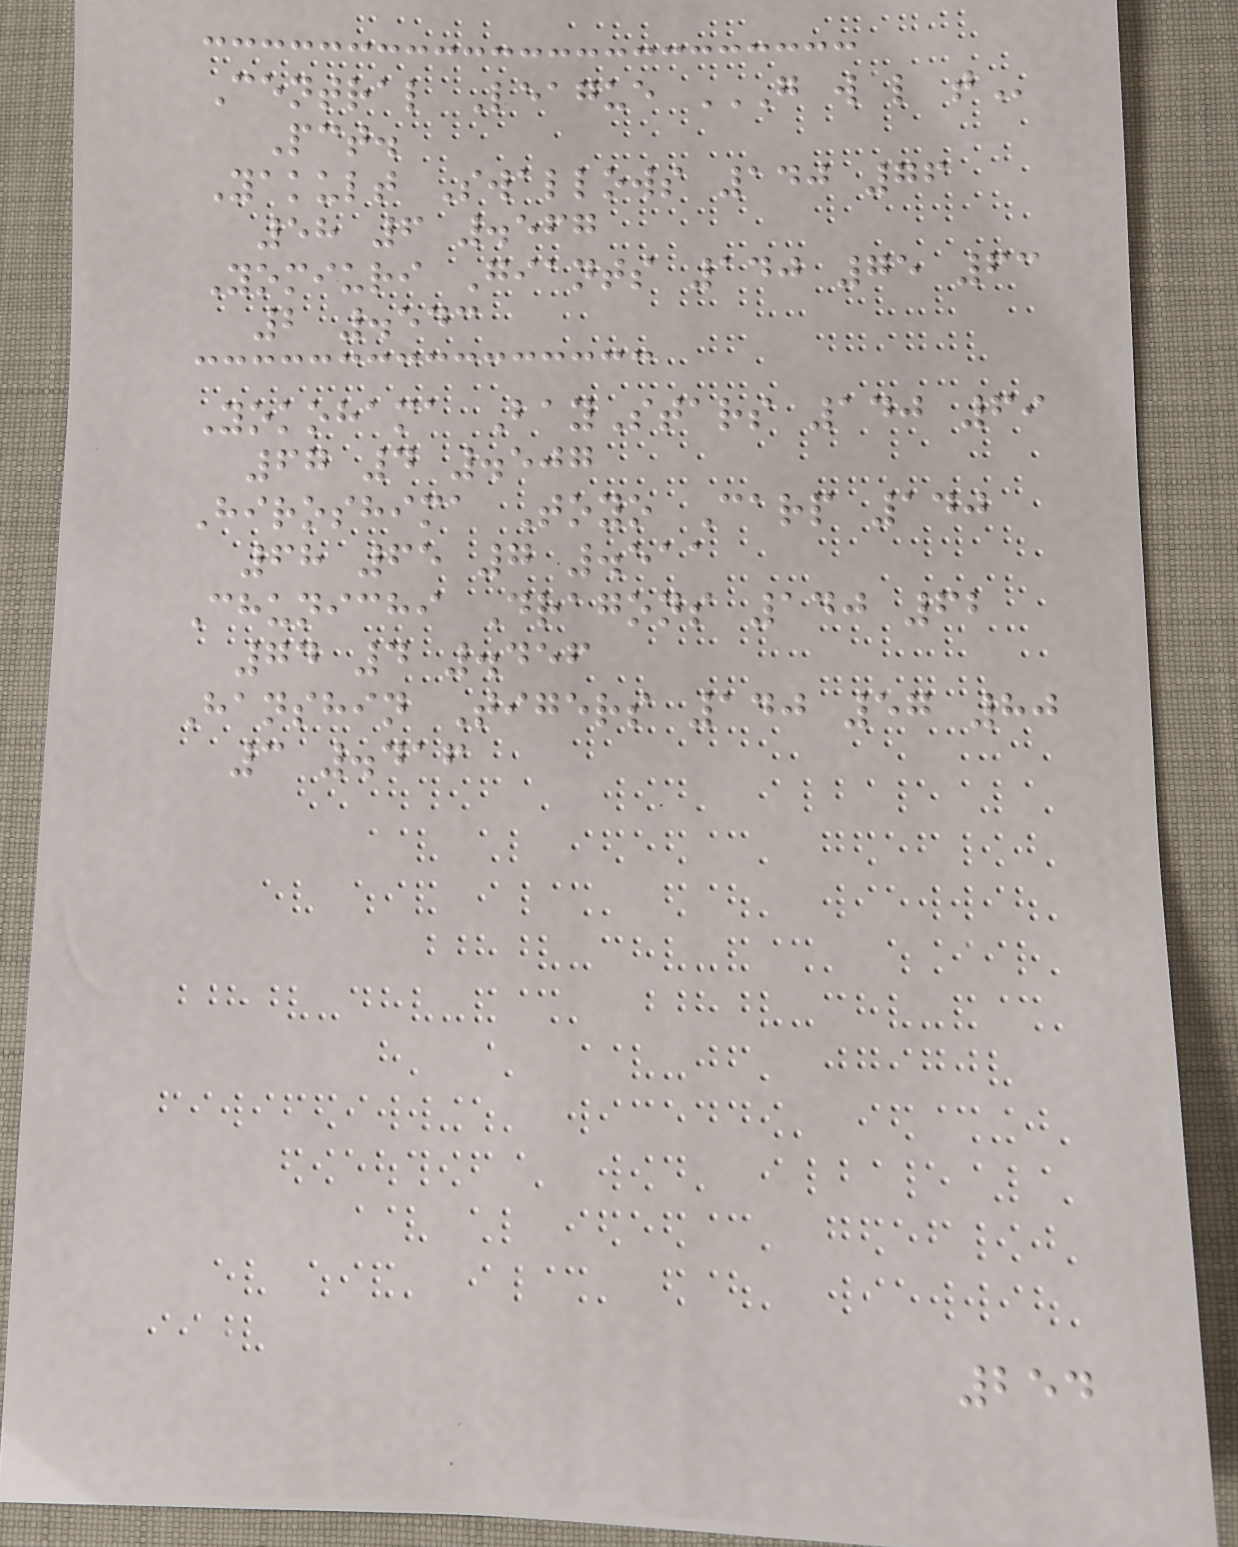Central League G W L T
Pct.
Yakult Swallows 140 76
58 6 .567
Yomiuri Giants 140 75 63
2 .543
Yokohama BayStars 140 69
67 4 .507
Hiroshima Toyo Carp 140
68 65 7 .511
Chunichi Dragons 140 62
74 4 .456
Hanshin Tigers 140 57 80
3 .416
254
